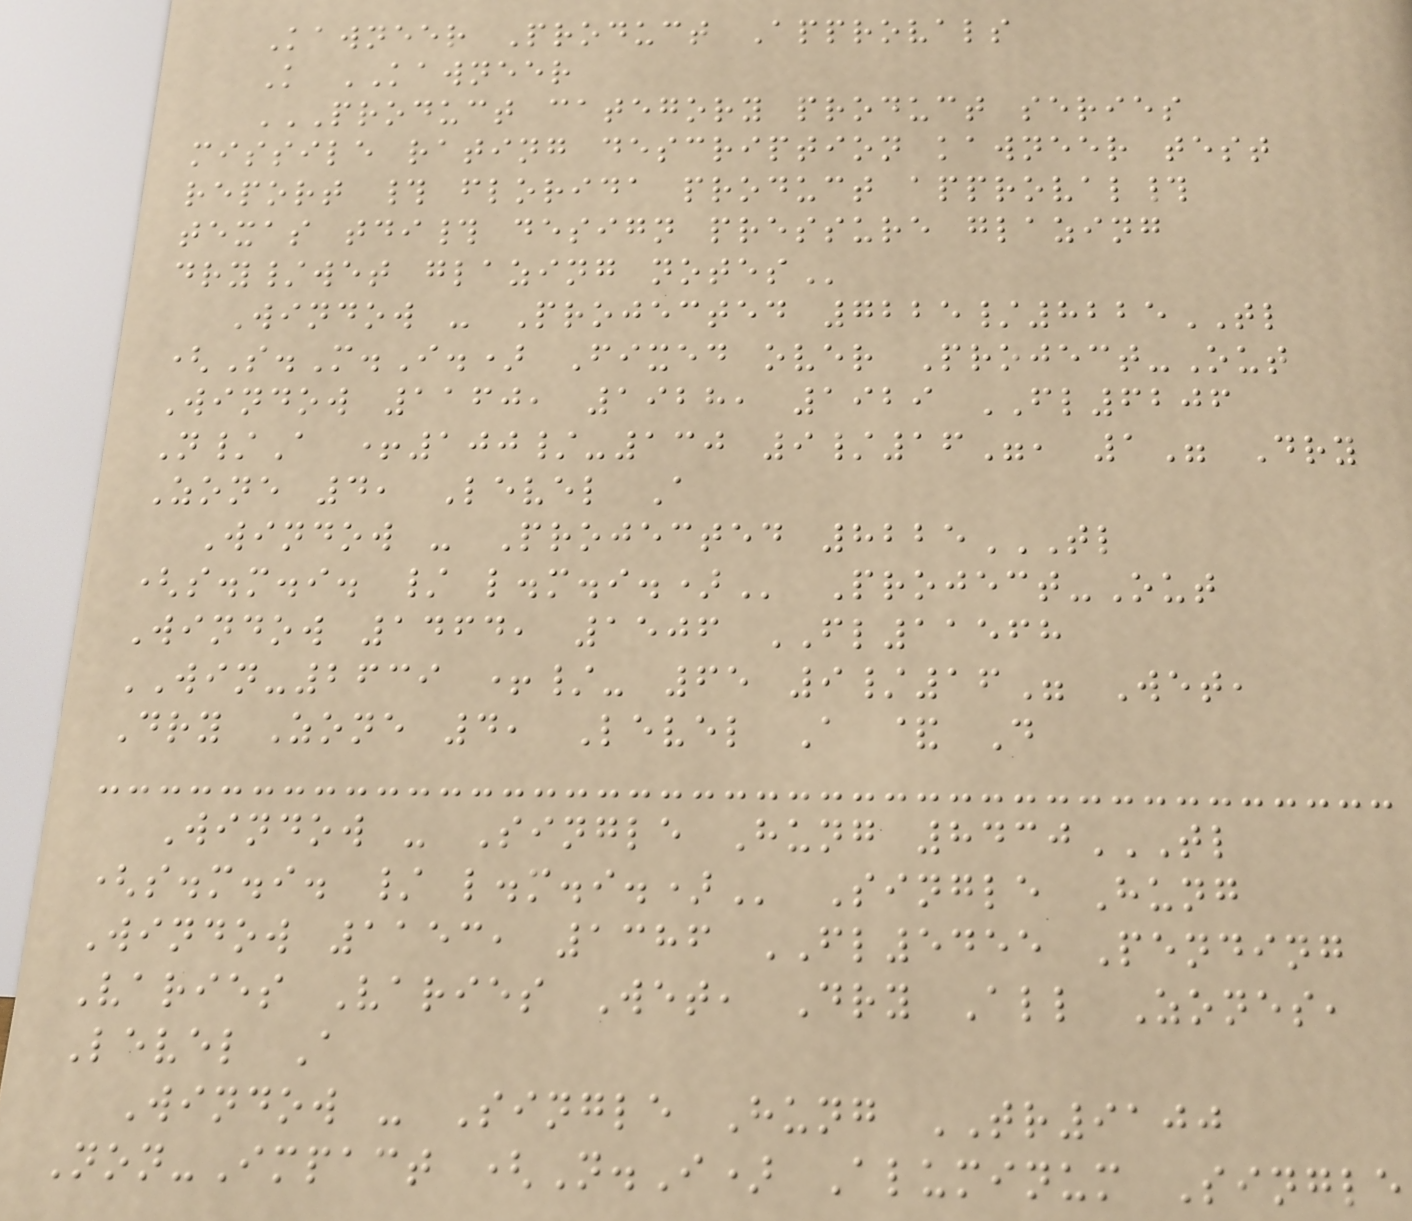Kawneer Product Approvals
K KAWNEER
PRODUCT CATEGORY PRODUCT SERIES
MISSILE RATING DESCRIPTION KAWNEER TEST
REPORT # FLORIDA PRODUCT APPROVAL#
TEXAS TDI# DESIGN PRESSURE GLAZING
DRY/WET GLAZING NOTES
Window - Projected 7225/8225TL
(S.M.I.) Fixed over Project-Out
Window 1160, 1928, 1929 FL6206
N/A +100/-130 9/16", 1" Dry
Zone 4, Level A
Window - Projected 8225TL
(S.M.I. / L.M.I.) Project-Out
Window 1464, 1506 FL11568
WIN-2639 +/- 65 9/16" Wet,
Dry Zone 4, Level A & D
Window - Single Hung 8430TL
(S.M.I. / L.M.I.) Single Hung
Window 1153, 1386 FL5455 Pending
Varies Varies Wet, Dry All Zones,
Level A
Window - Single Hung TR9100
Non-Impact (N.I) Aluminum Single
